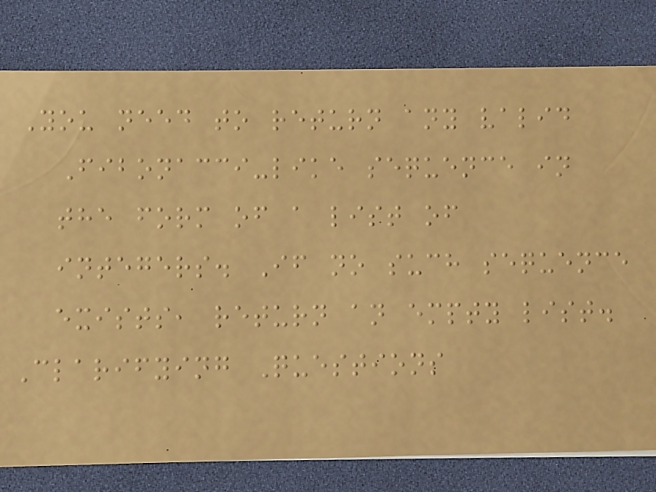You need to return any valid
Fibonacci-like sequence in
the form of a list of
integers. If no such sequence
exists, return an empty list.
Clarifying Questions
